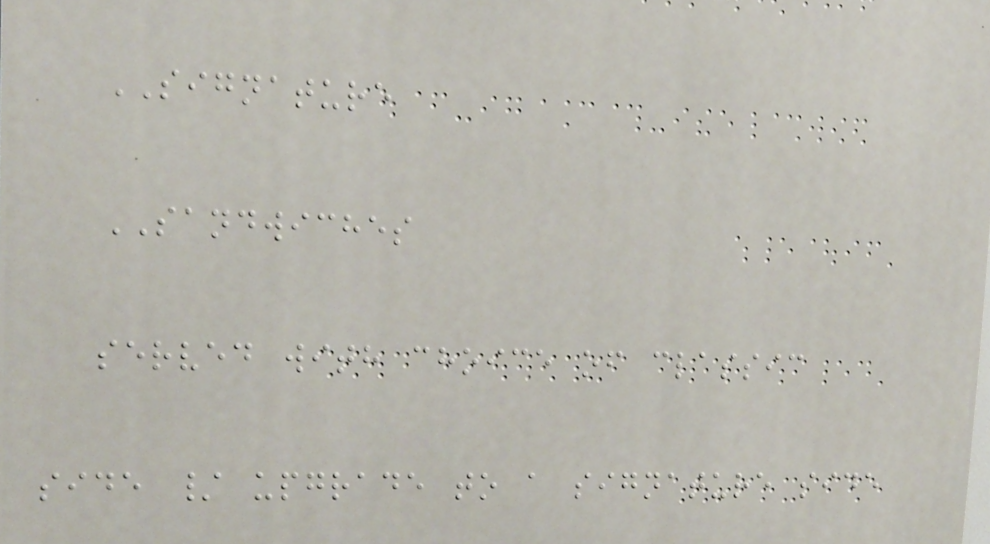SIGNATURE
SANDWICHES
served with choice of classic
side / upgrade to a signature side
